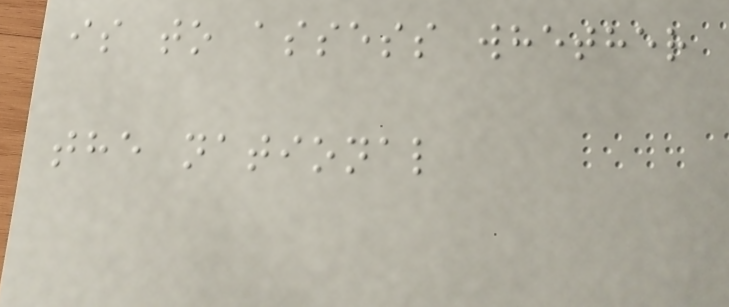is to assess whether
the national
